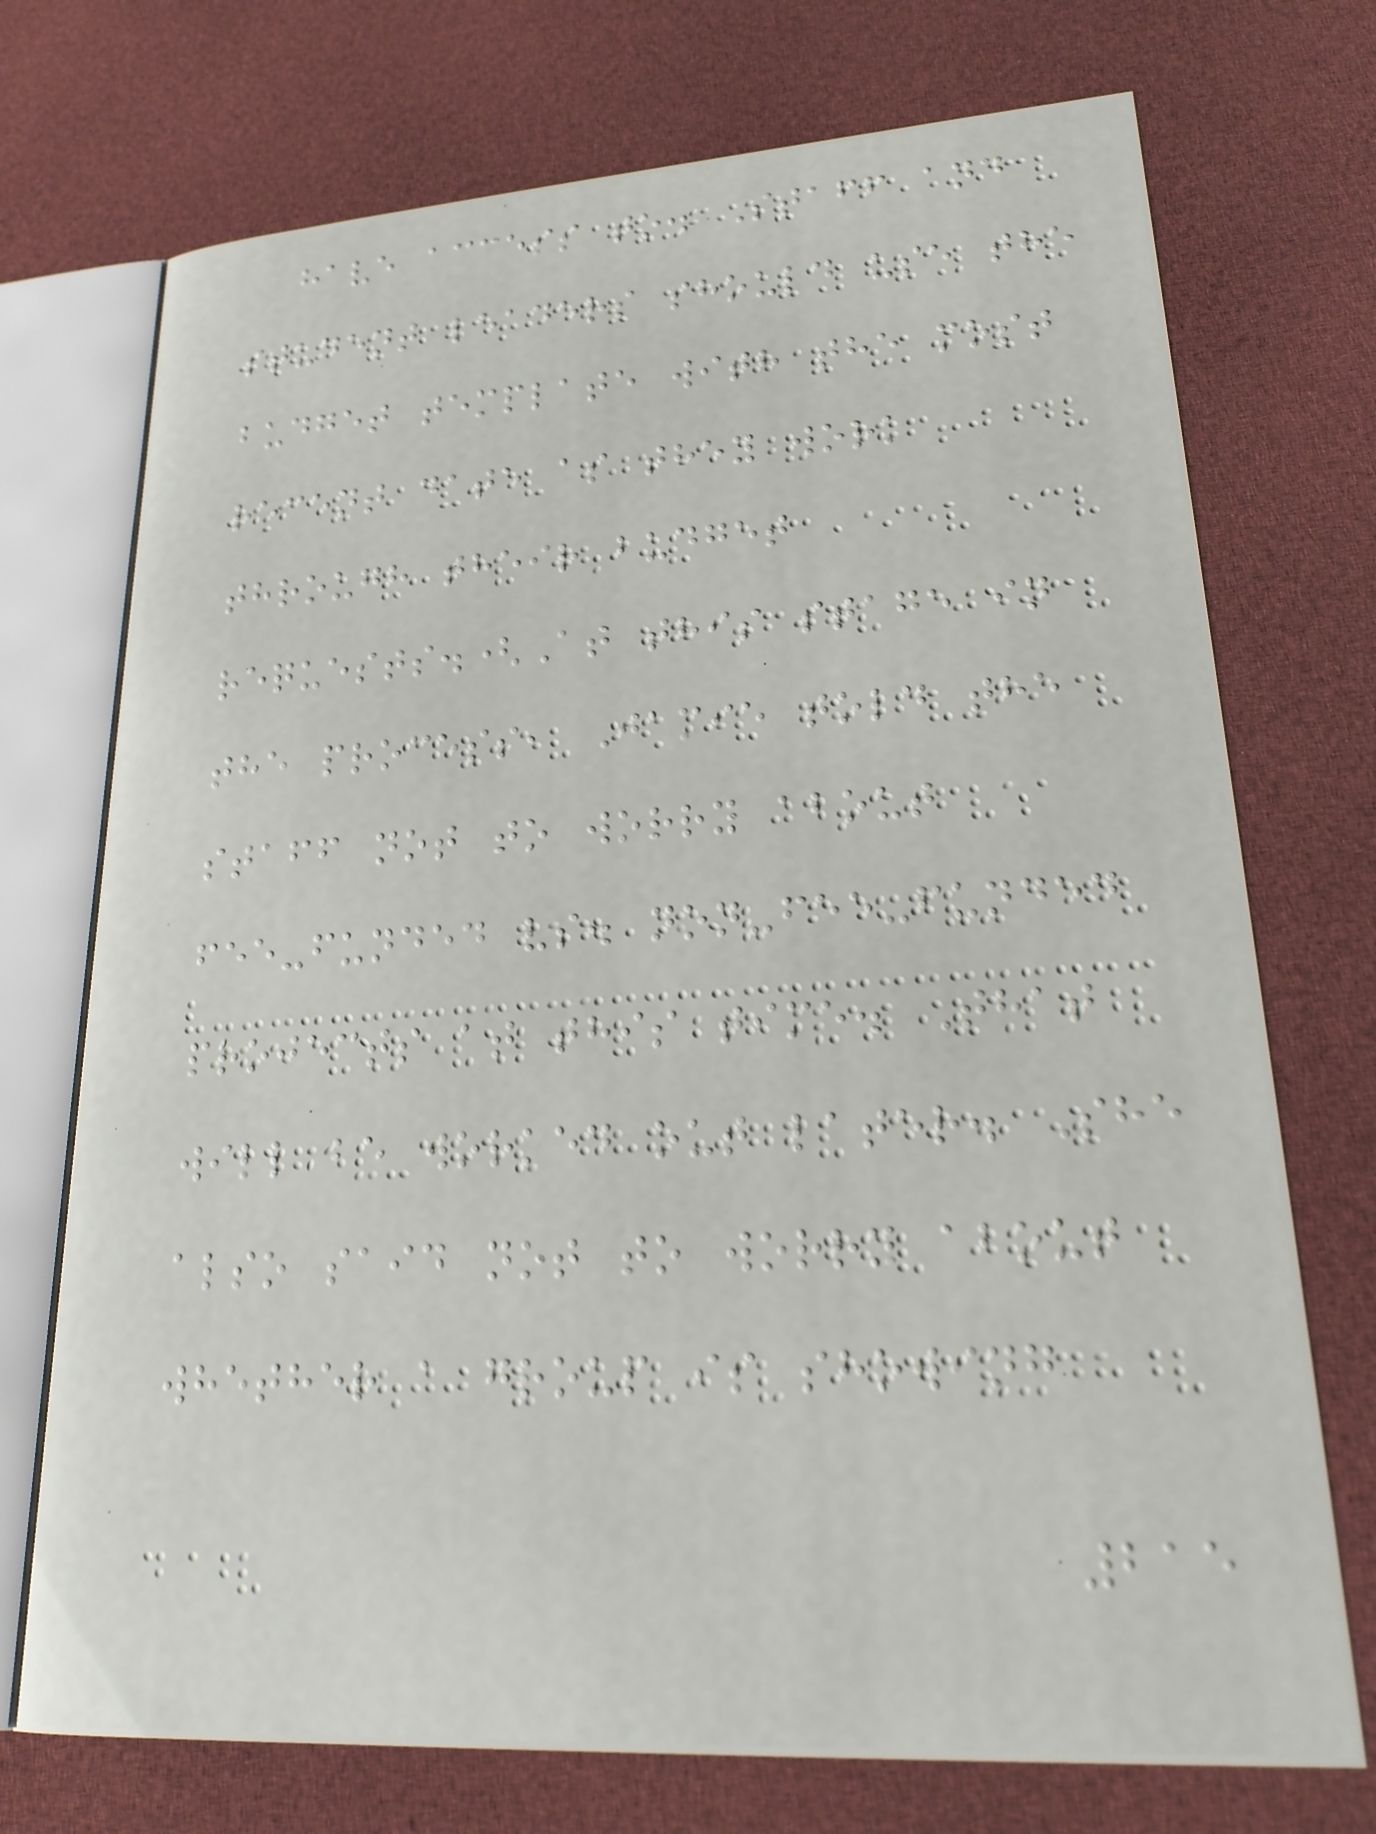have access to. Staff and
student leaders should use the
budget template with the most
recent date as they work
through their budget
requests.(At this stage in
the process, Jamie told the
staff not to worry about
fee-funded vs. non-fee-funded
projects at this time. That
will be worked out later. She
also said not to worry about
whether a group is showing
215
